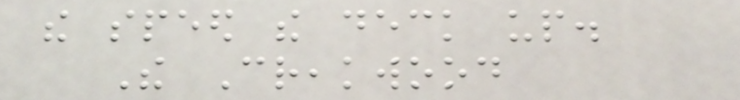the speed the deck up.
The Creakwood
